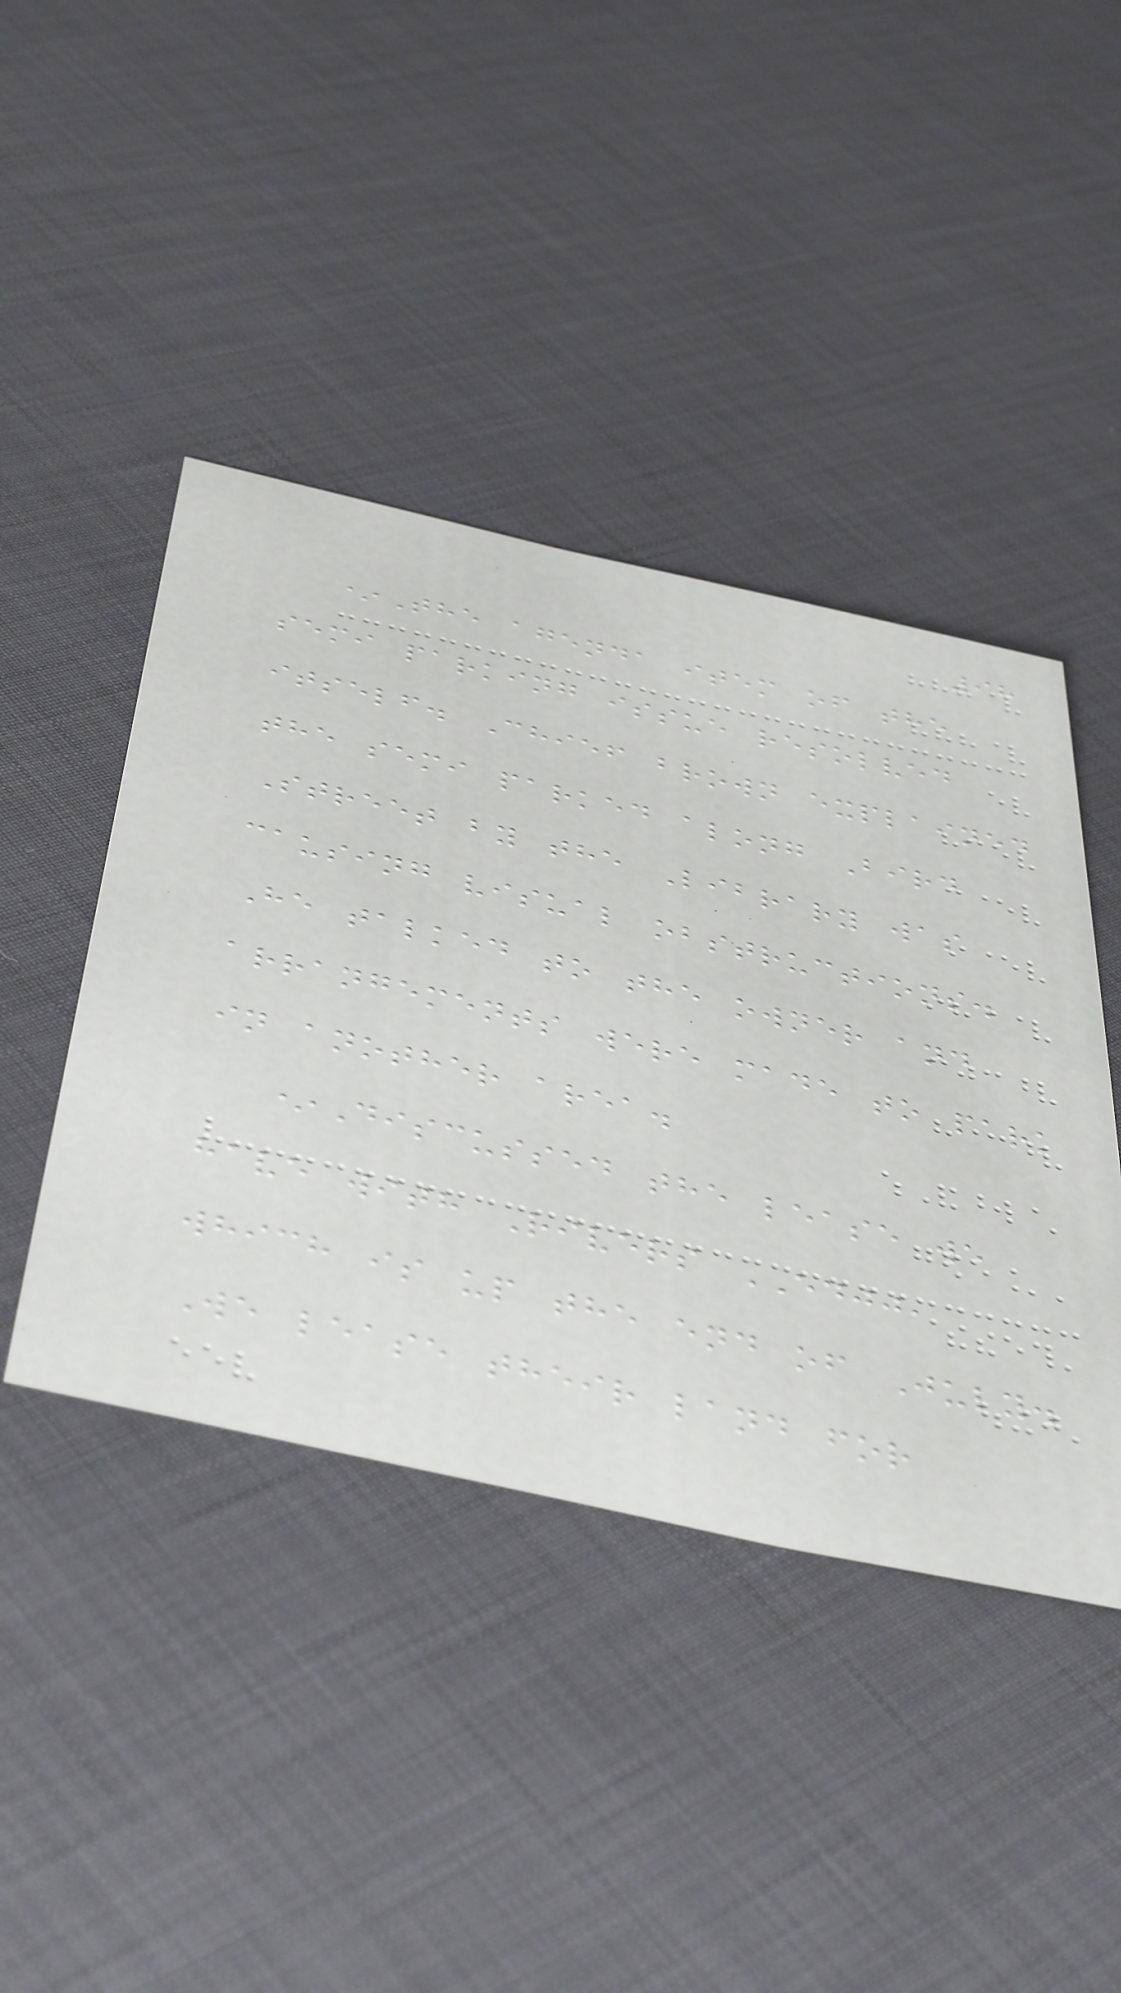98
*The agenda item of the
semi parking issue resolved
itself. Chief brown explained
the semi parked along Bird
Street by the Library was
causing visual obstructions.
He talked to the owner and
arrangements were made to park
in another area.
*Discussed the lease we
have with Rivers EDJJ,
which is up the end of July.
We lease their land for
